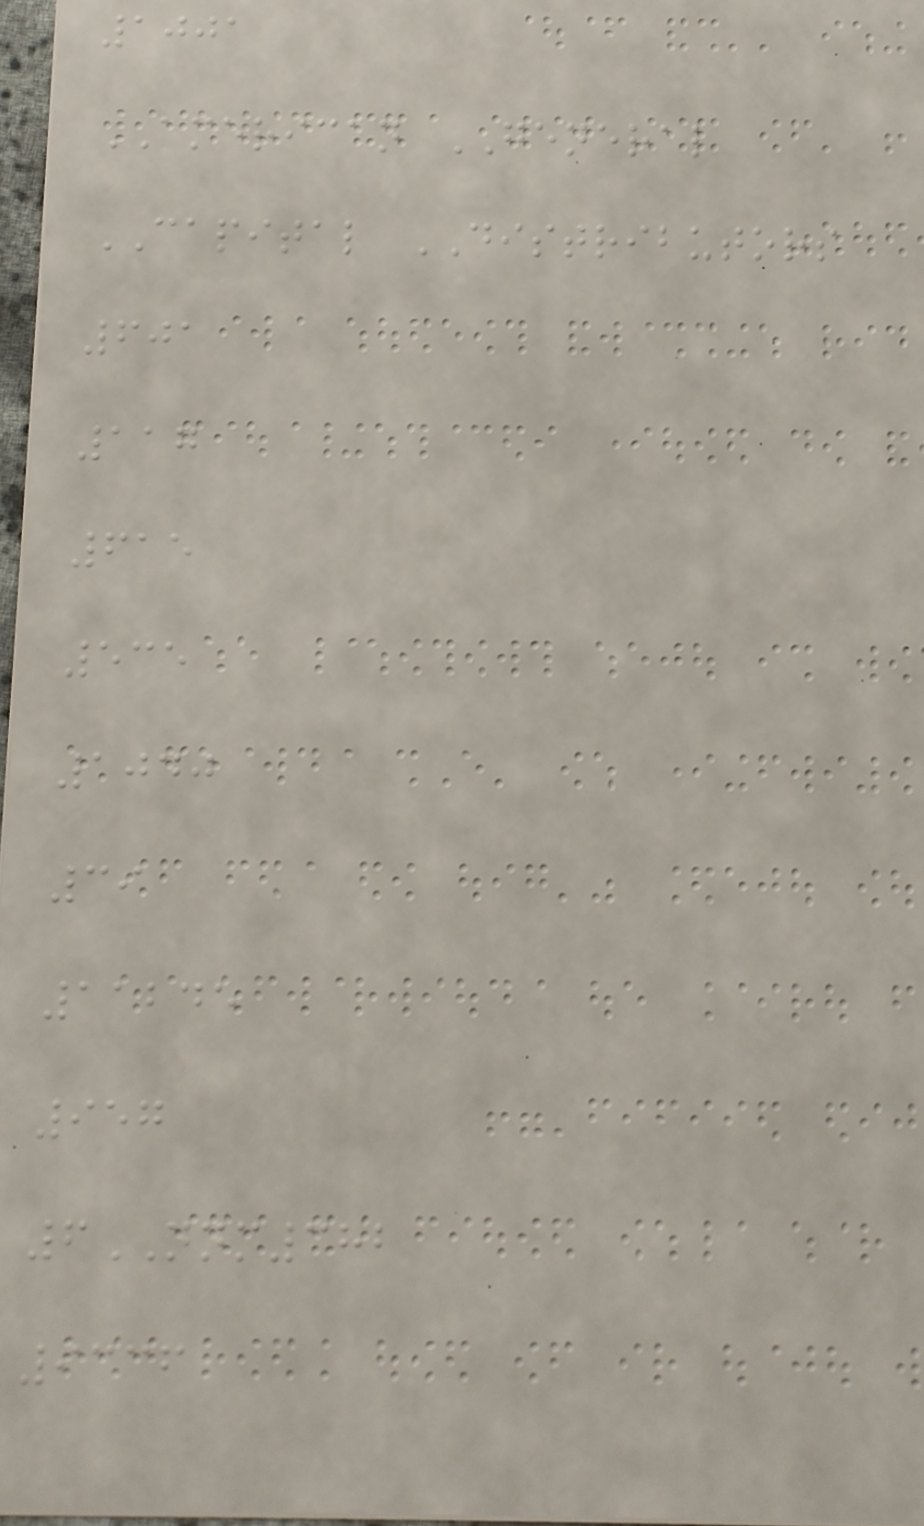1001
AMERICAN GENERAL
CAPITAL DISTRIBUTORS
601
117
615
535
1040
39
11245
957
6NNM382
9336
